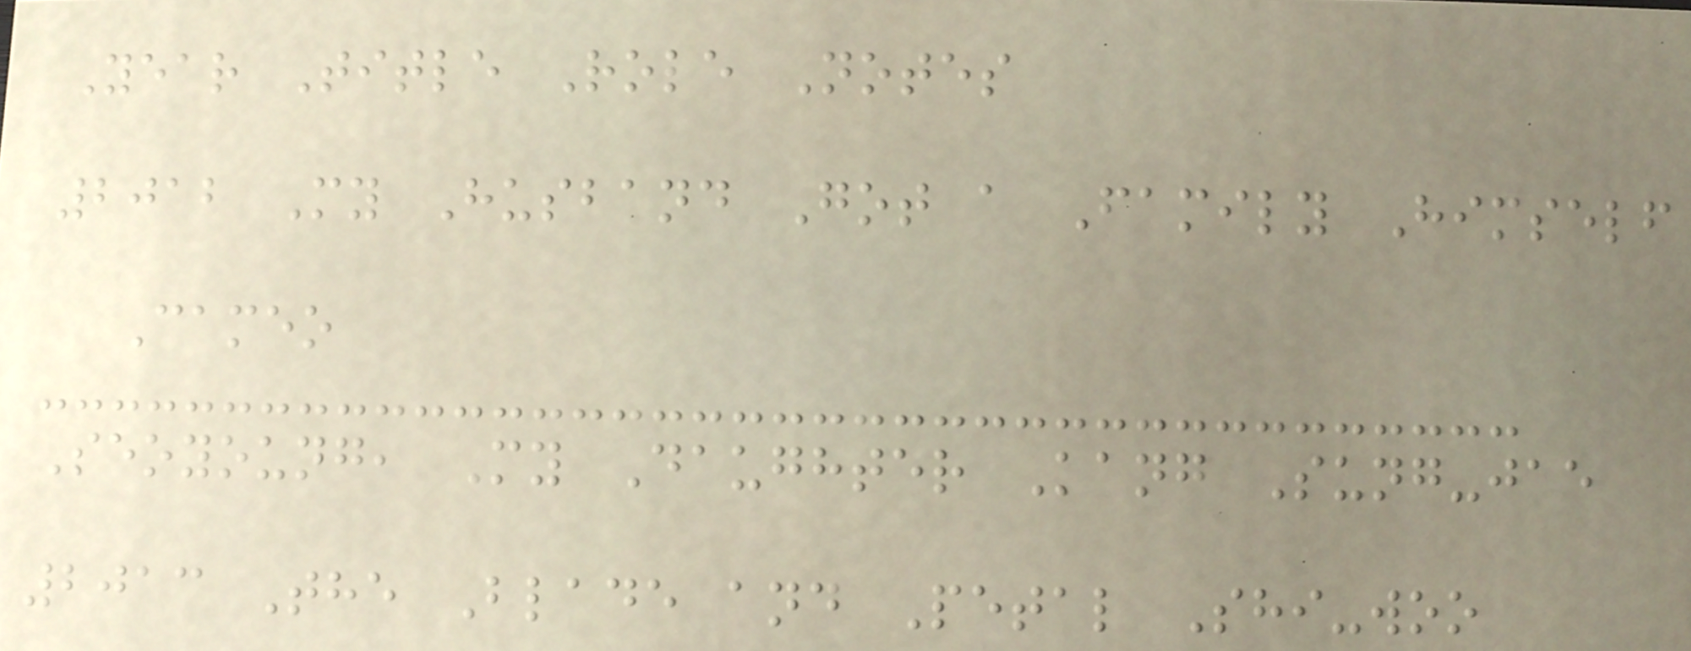Year Title Role Notes
2012 My Husband Got a Family Himself
Cameo
Seoyoung, My Daughter Kang Sung-jae
2013 The Blade and Petal Shi-woo
